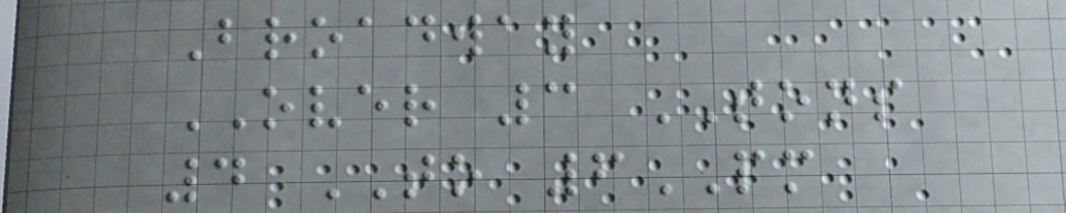Broadway
OVER 3 TONS
4 TO 6PM
